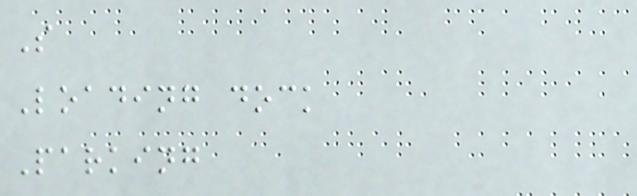S
Loading dock
Parking
